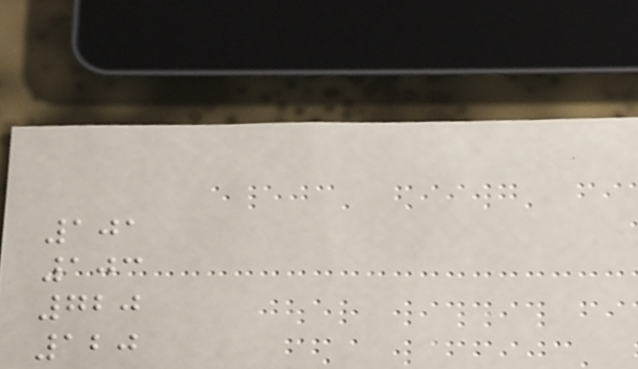101
103
720
120
